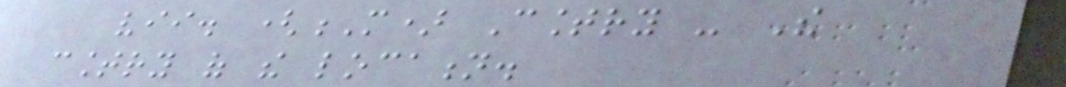vii. (M) Country - The
country of the location.
